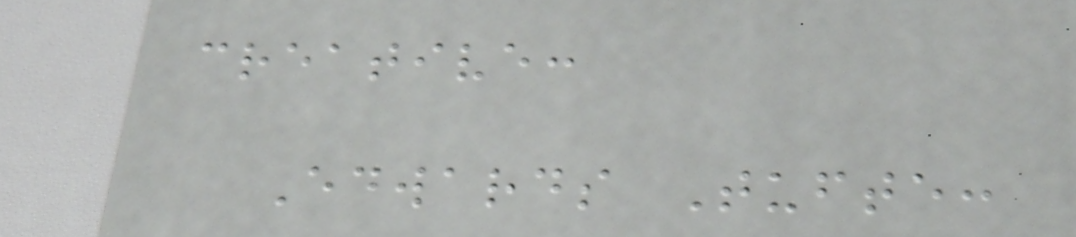creative:
Edwards Tufte:
